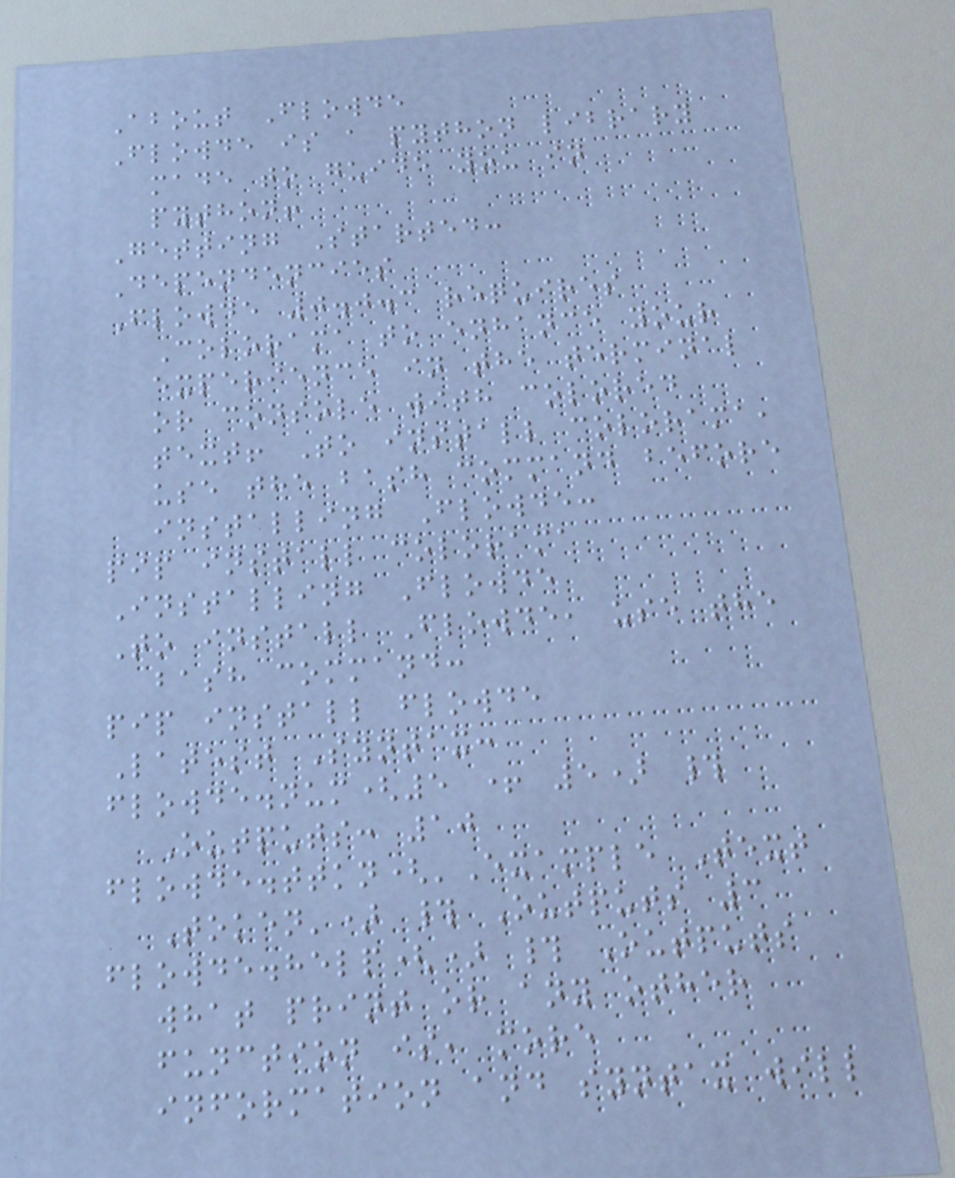About Flowde
Flowde is a python library
made to guide you in
python!
Getting Started:
Dependencies
Flowde 0.0.3 requires
Colorama to enhance your
experience in the terminal
or console with colored
text! To install colorama,
use the bash command before
installing Flowde:
pip install colorama
Installing Flowde
To install Flowde, use the
bash command:
pip install flowde
Latest Syntax:
flowde.num(5 + 5) #
Outputs: 10
flowde.ttkn('Example Text
Token') # Outputs 3
flowde.help() # Outputs
what print or any other
function is, more
information and syntax will
